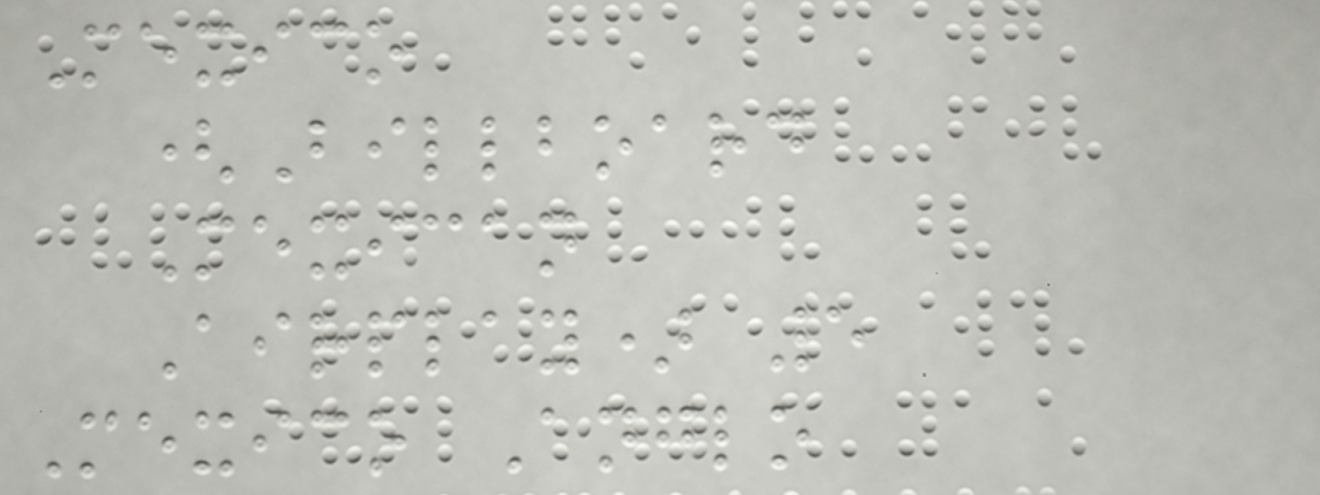Mexico
(Billboard
Mexican
Airplay) 5
Mexico Anglo
